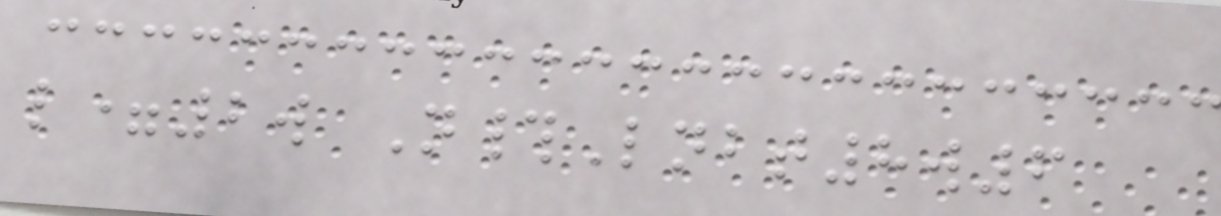l=2w N#Lnbt8w6
